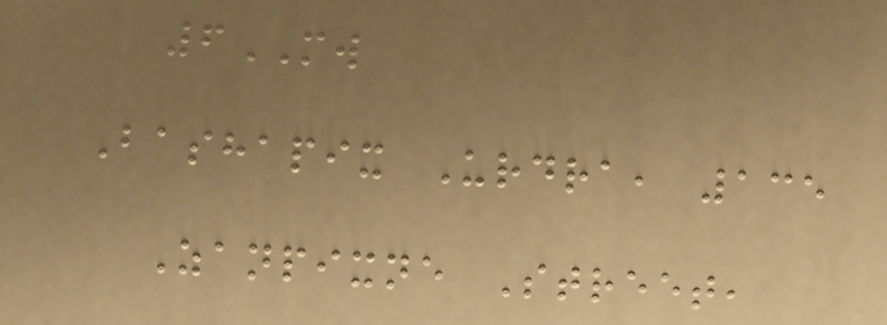6MW
Bashapix Urdra, 135
Zanpixne Street,
